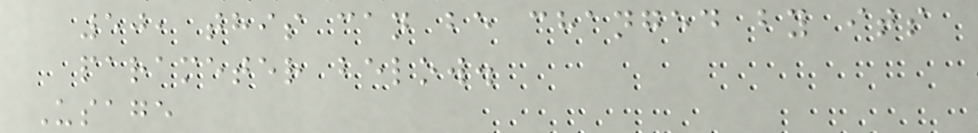50, this can be changed by its
parameter below.
Usage
